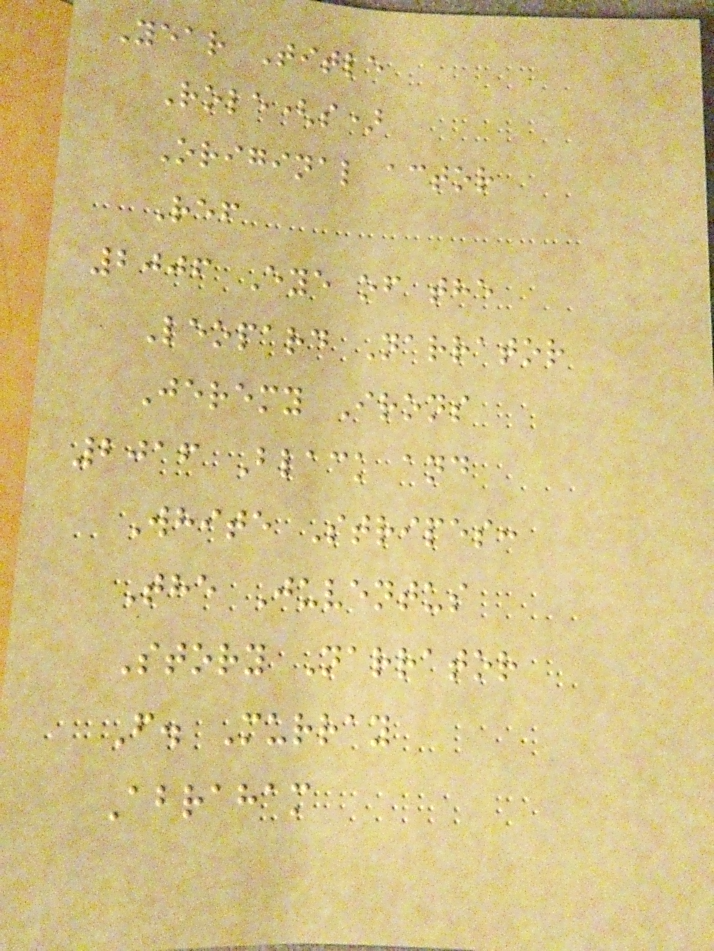Year Title
Role(s)
Original actor
Ref
2006 Eye of the
Leopard Narrator
Jeremy Irons
2016 Black and
White Stripes:
The Juventus
Story Narrator
F. Murray
Abraham
